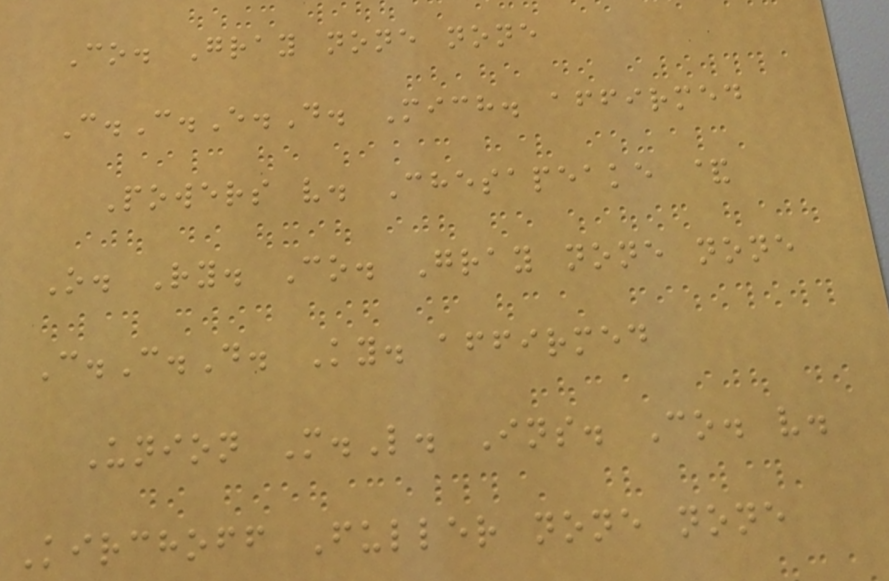Co. Gray none none
C.C.E.D. Mich. affirmed
Powers v. Chesapeake &
O. Ry. Co. Gray none none
C.C.D. Ky. affirmed
Union M.L. Ins. Co. v.
Kirchoff Fuller none none
